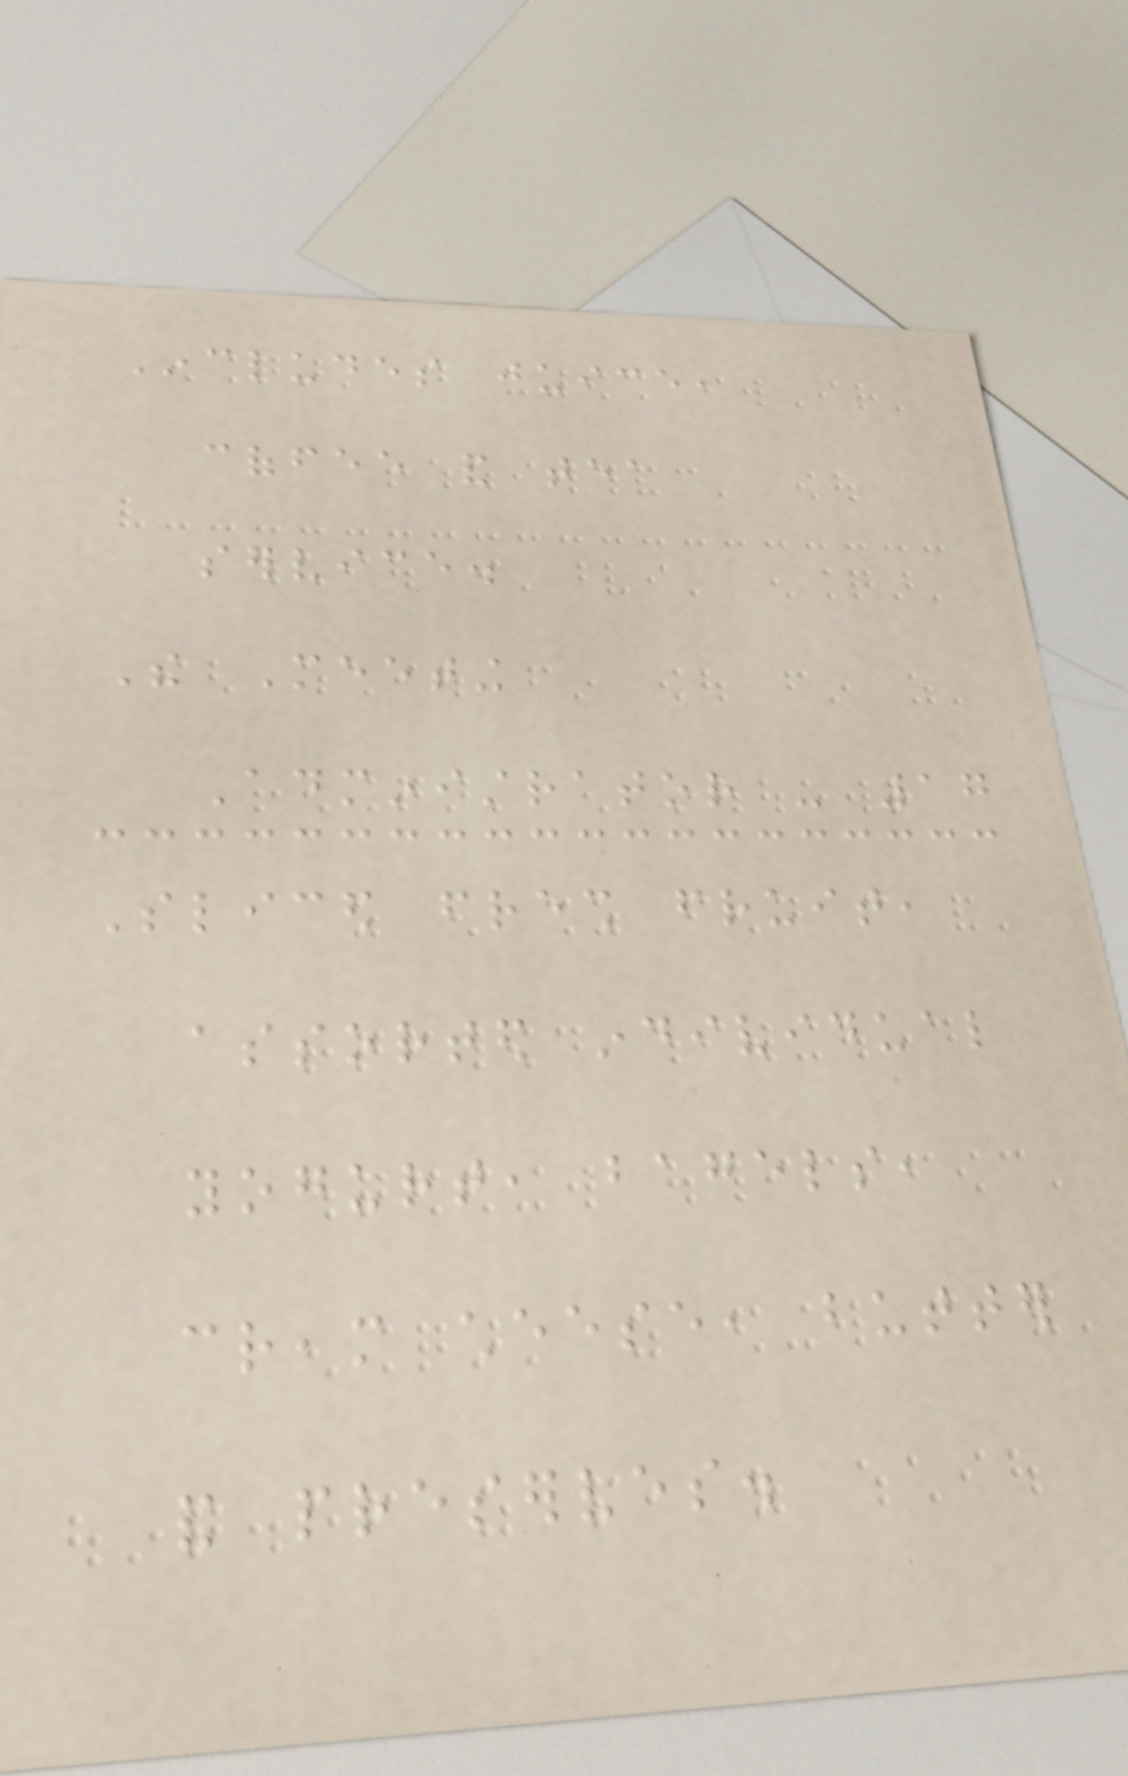Includes juice,
coffee and tea
service.
The Meeting
Administrator - 17
Sliced fresh fruit,
assorted individual
yogurt, bagels,
cream cheese, butter
and preserves.
